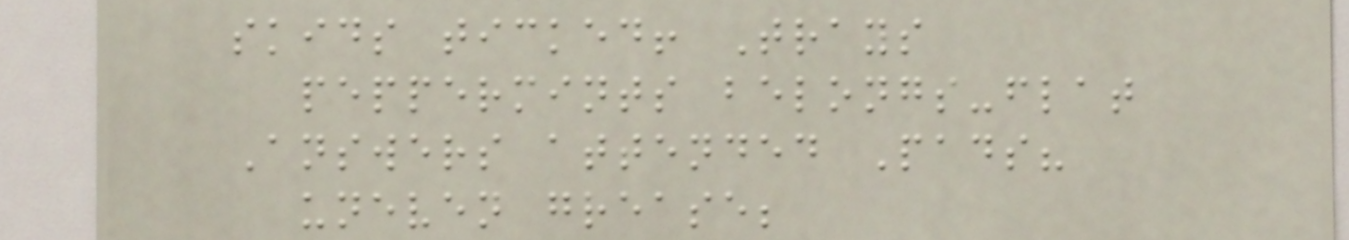skids ticked! Trays
peppermints belongs-flat
Answers attended Pads?
uneven grease;
